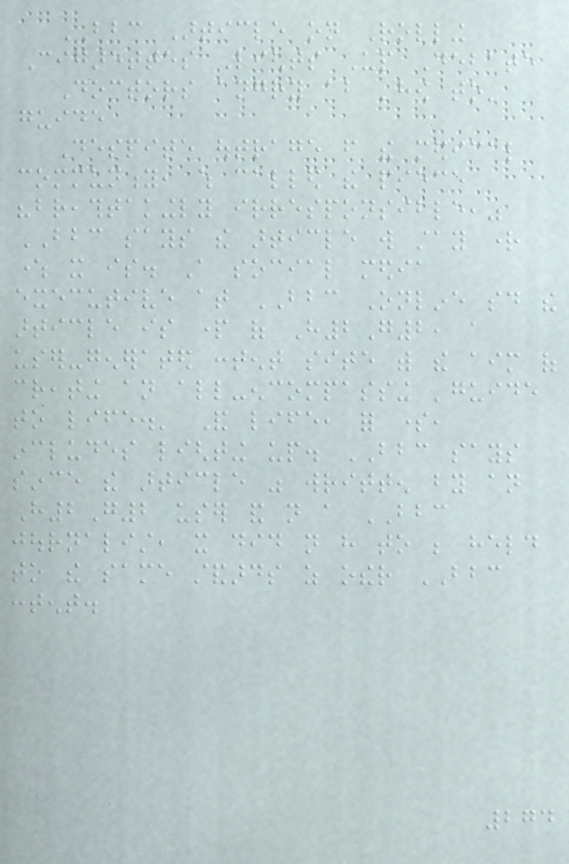BBC Article on Rolling
Cigarettes Lights Up Debate
Doctors angry about 'how to'
guide
Despite outrage from the medical
community, which called the piece
"breathtakingly irresponsible,"
BBC says the article will stay right
where it is. A social media
executive at BBC Online said the
article is part of H2G2, a
user-generated content site with the aim of
creating an all-encompassing 'guide
to life.' And life, for some,
includes lighting up. BBC says
since the article was written by an
H2G2 user and not a BBC
journalist, it did not have to be held
to the same standards as other BBC
content.
274
